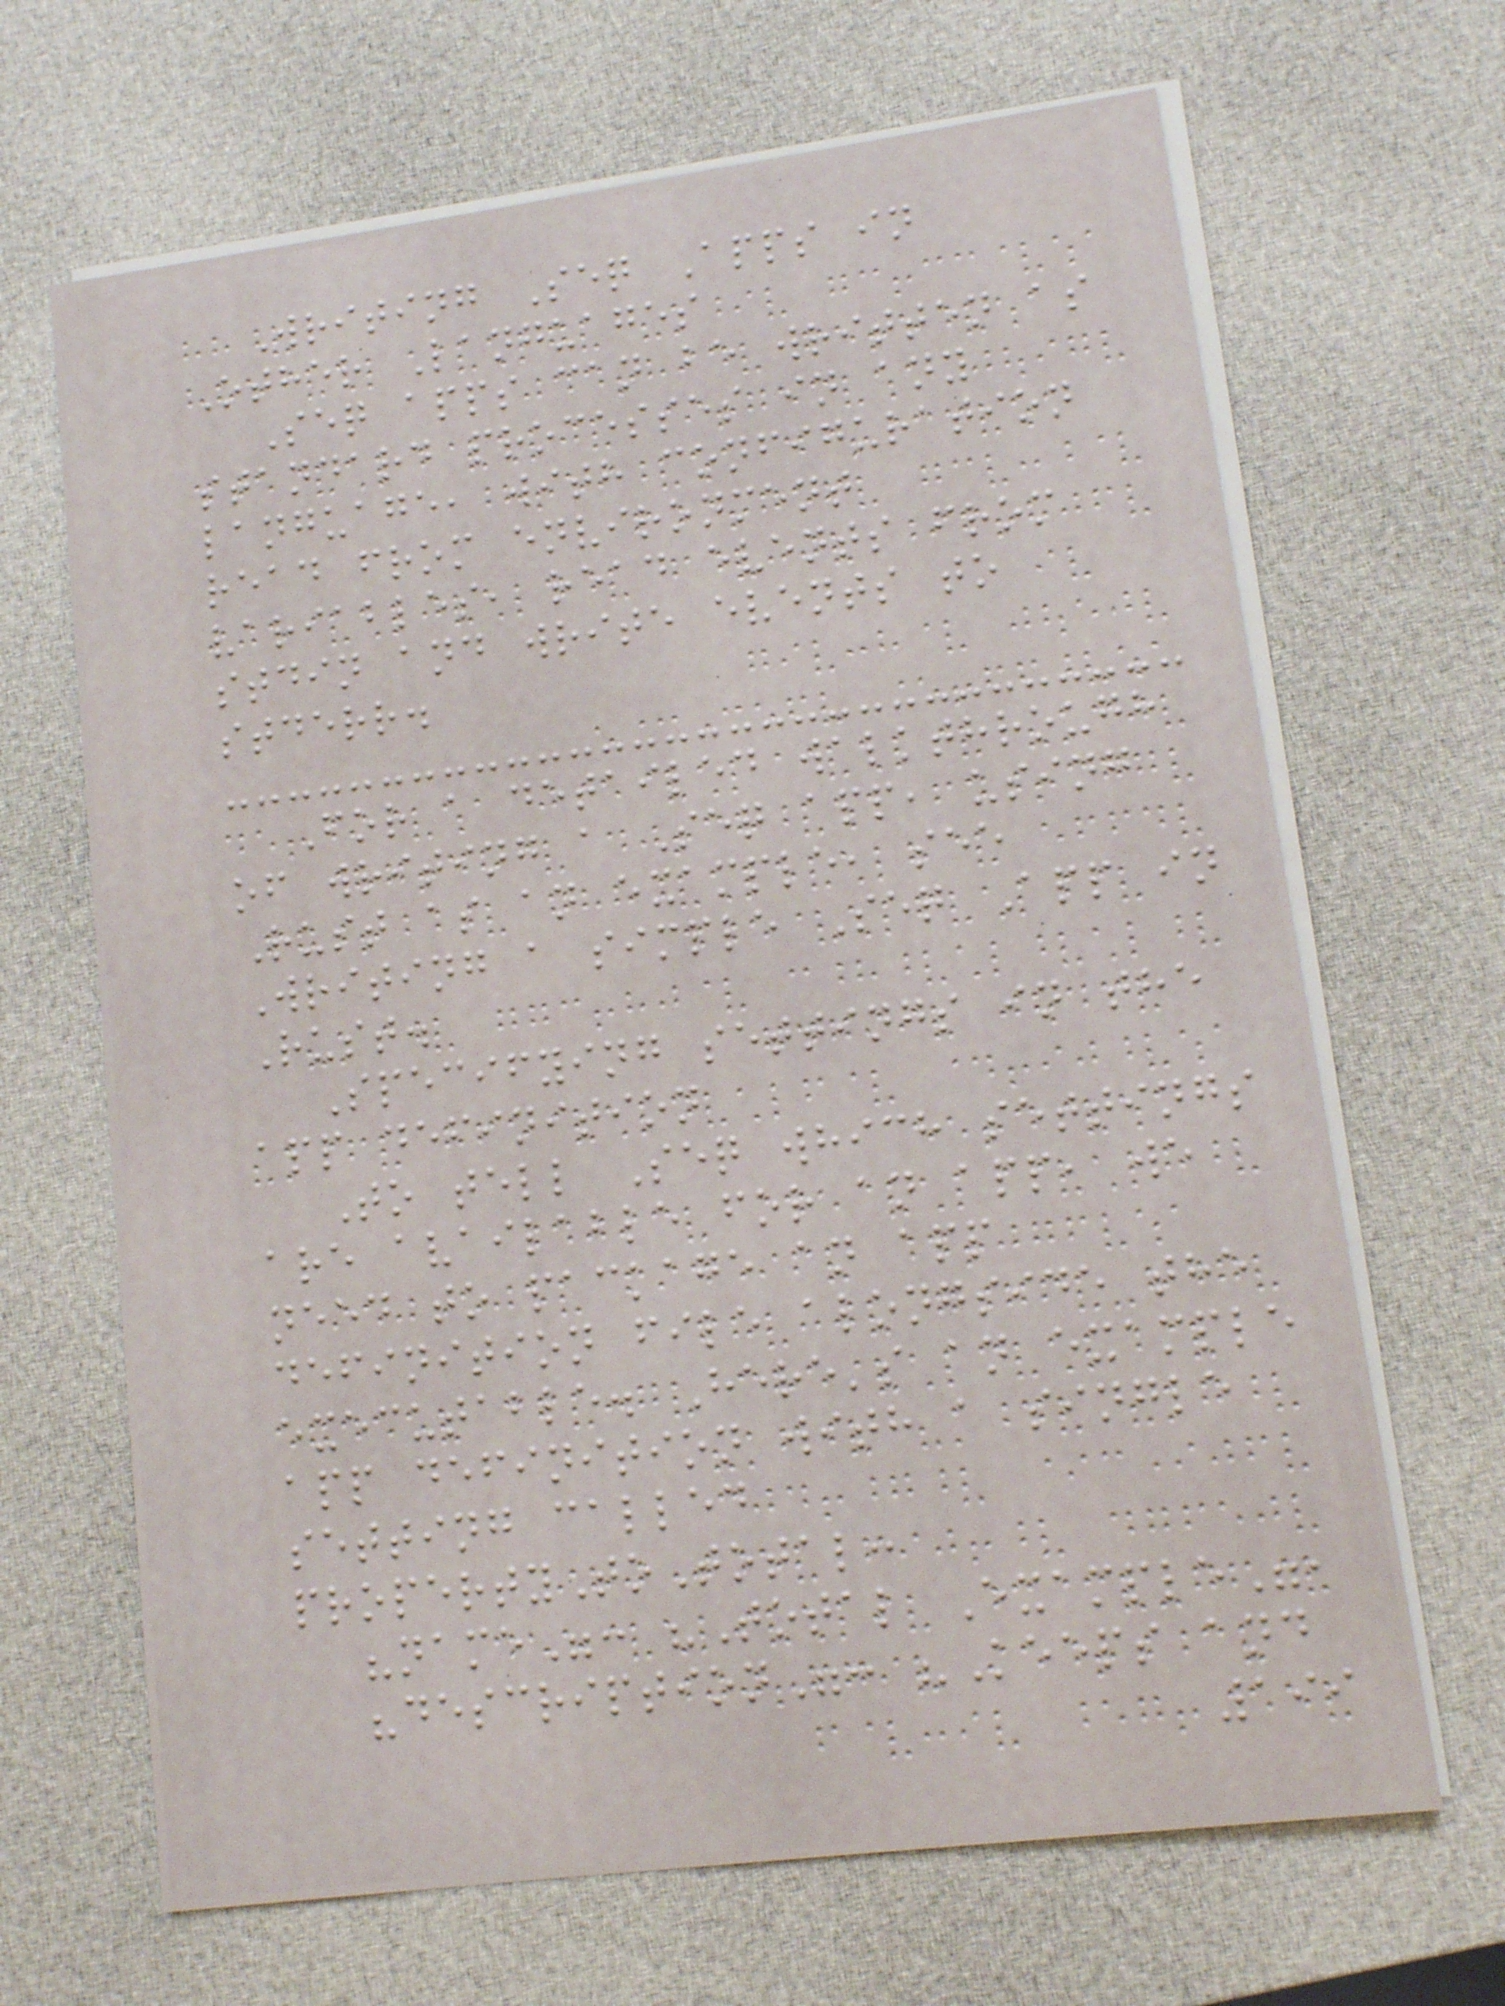Writing Seq Apps in
Other Languages
Seq apps can be written as
standard processes in any
language, with configuration
read from environment
variables, read events from
stdin and write events to
stderr.
For a detailed walkthrough
of writing a Seq app, using
Rust as an example, see
Writing a simple Seq App in
Rust.
Specifying settings in the
app definition
To tell Seq which settings
are available for an app, we
need to package an app
definition file alongside the
executable. Here's an example
app definition with a single
setting called
propertyToTotal:
"name": "Total Example",
"description": "Keeps and
199
